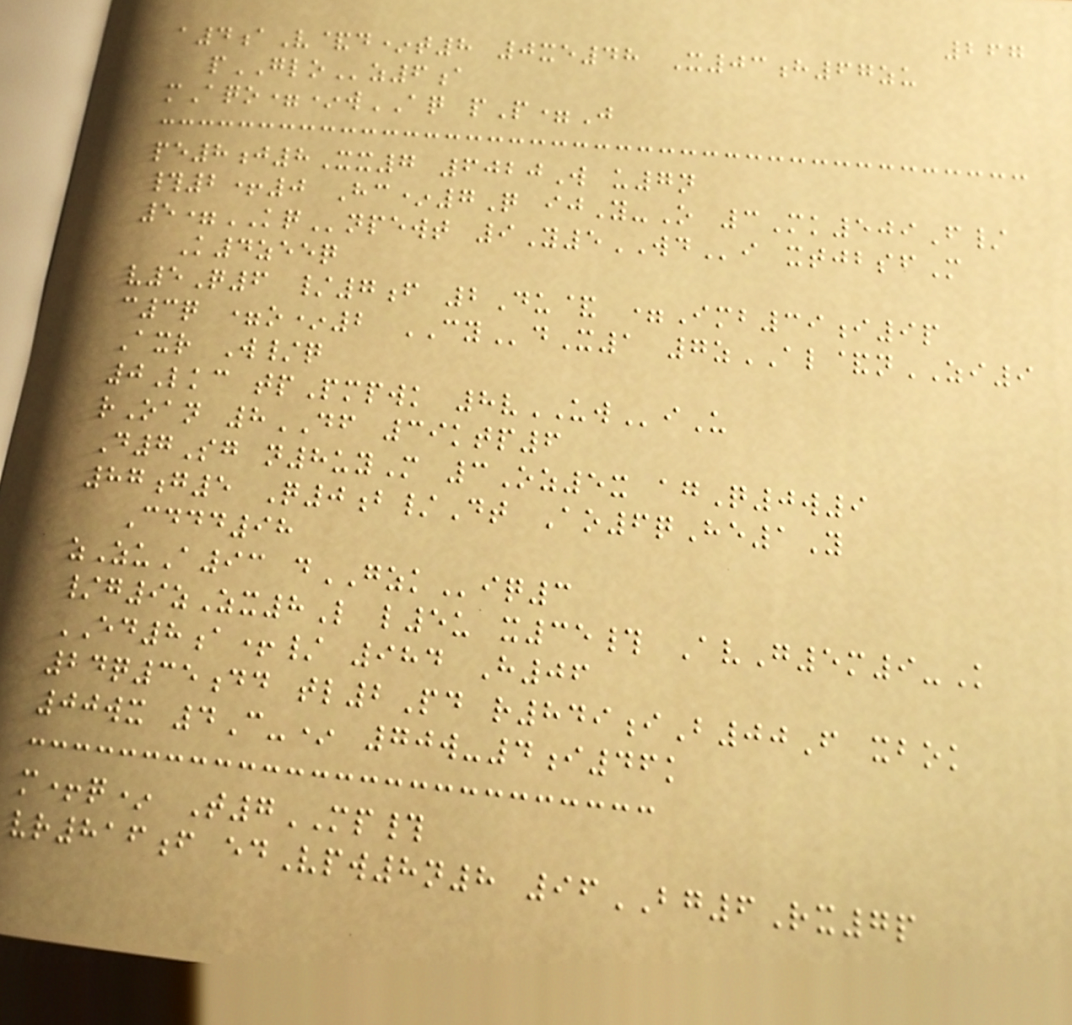267
a4aV&d*t8 0xe48 X03h67zu
pGLOz6a
mAqo=*wAQ pP=J
pe8j8Xx7 6020W u7n
#2+0 Hc*7Q ijY-O 3Mk509F/
5=KQnpewt 9Y5WDi xtjbsfM
K4zeeq
v5Q6 /7f 2Du& =Imb39i9p
c3q =o*2 CYdX1 7zAL&nZI9
Axr W/q
0Lkc tpPmpwk 8vUWiU
rOan 8DF 39ktp6
D7Sg n8uyM 3Oz5x agQ0w9
87g5 Q0b/Dt Ao6qHe1Y
Cddd98
zZuA93 dGZKiq3
/g9zZx8L l5u x35# AvG5m9-K
ED8a+/ 984 H06
24q35dd tl2Pd r849iB00F xbok
00wx 4C-* 70w-4i46k
m+q* T7MP#
vr816f edVpw8n8 96BG6Rx7p
